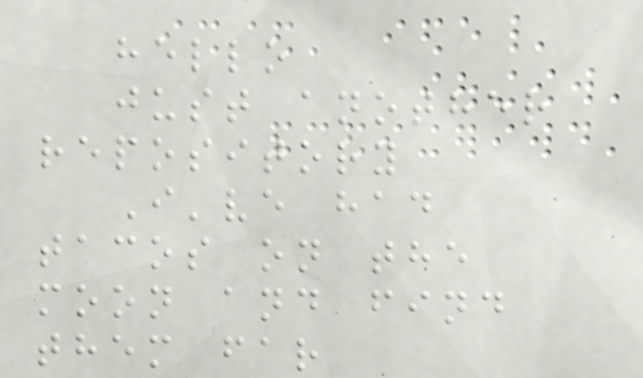hello
just another
repository
I've had
tacos on the
moon and find
them far
